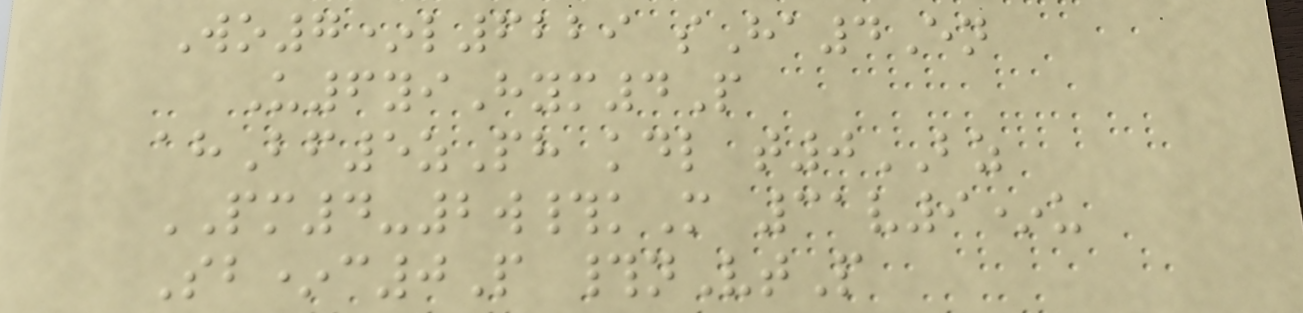Wo7*l6229 sHa4En
U6yiHym4P
ahBf5zPh kdl t0BZ
PM4-2w#kM 31v9*u
Sb*c0P #nVtP
